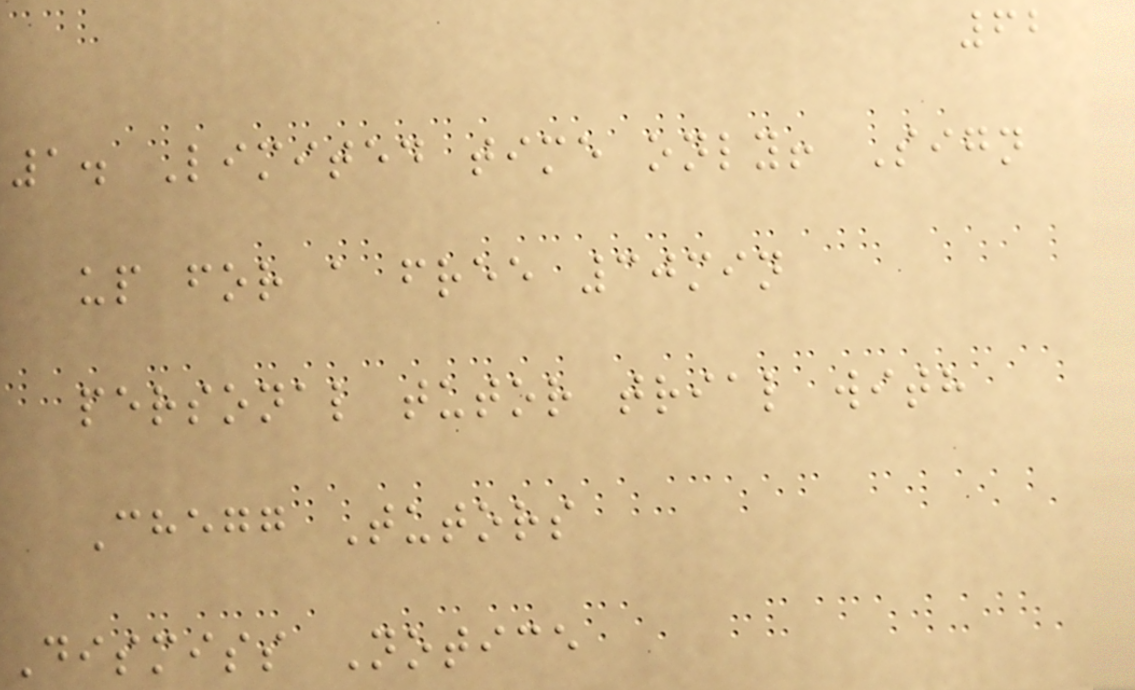62
1. Limited time only! Sign
up for a free 30min
personal tutor trial with
Chegg Tutors
Dismiss Notice
